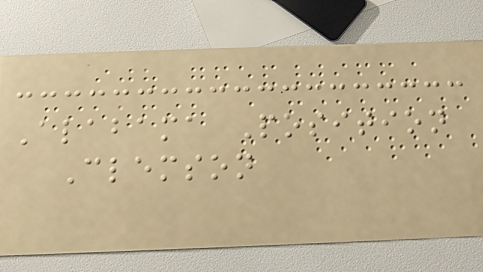Alabama Position
Clemson
